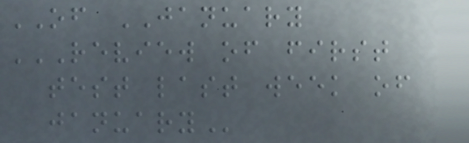OF JANUARY
REVIEW OF FIRST
TEST LAST WEEK OF
JANUARY
